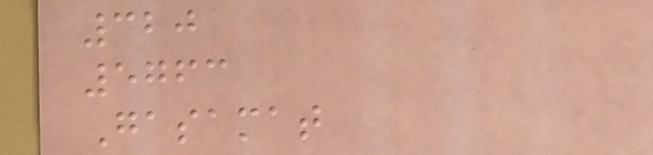320
5763
Gasamat
